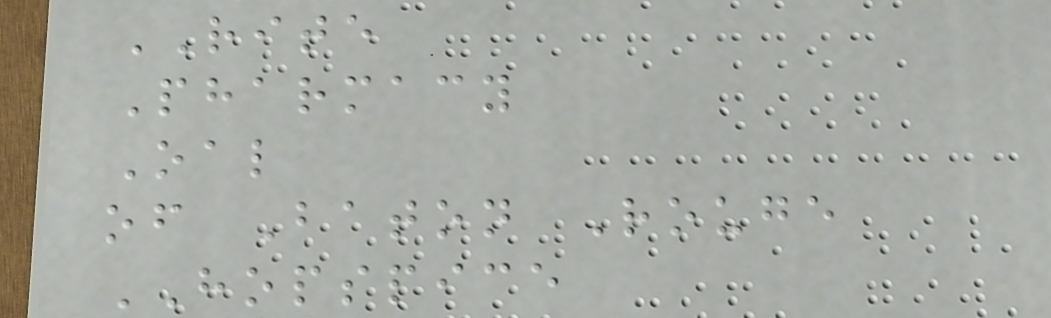RITE
Pharmacy
Oal
of Baton Rouge
HOPSPICE
